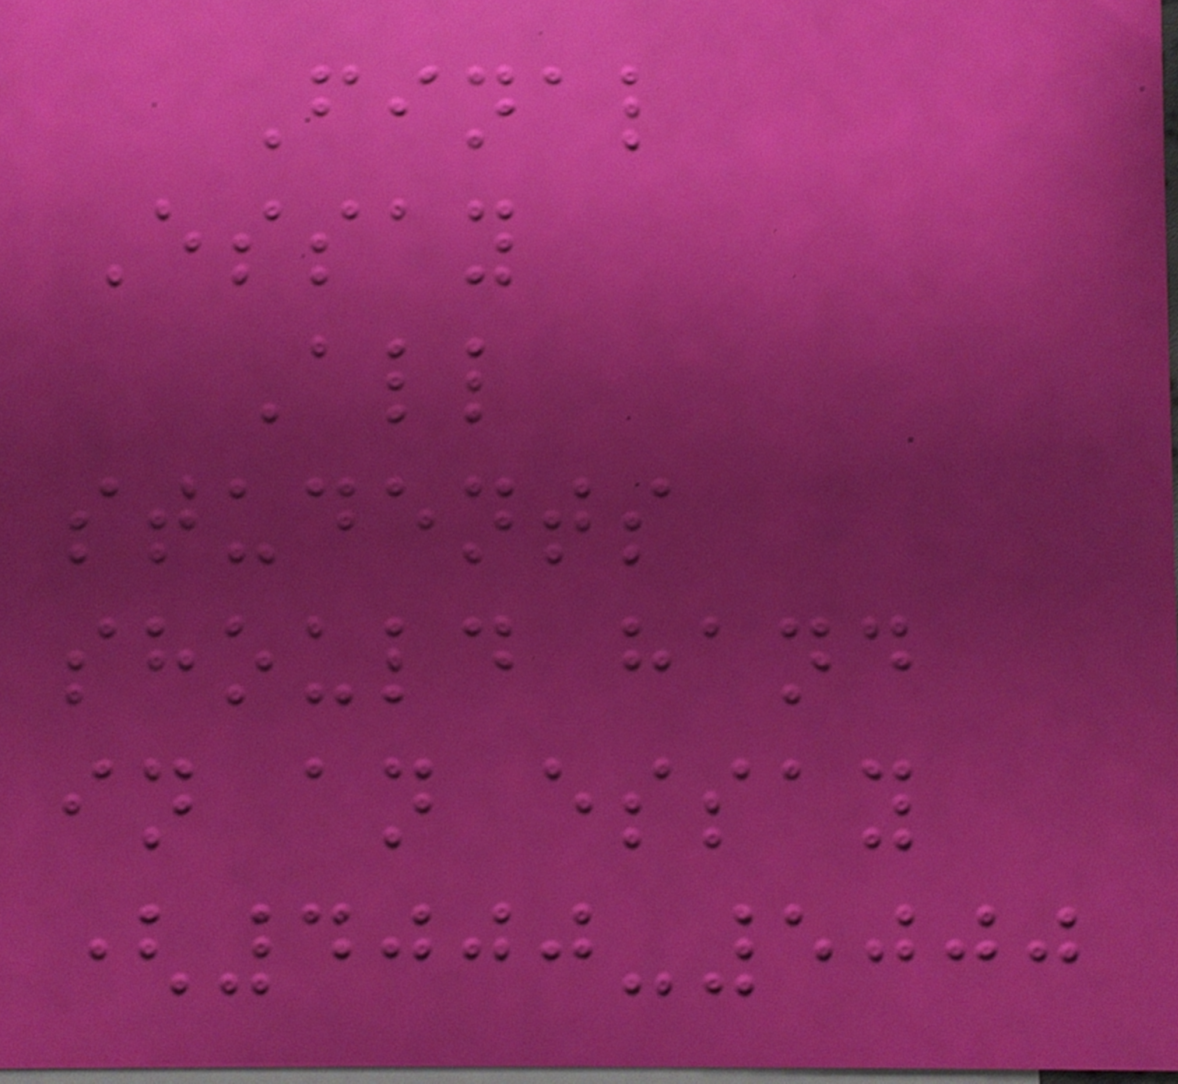Final
Essay
All
students
should hand
in an essay
(4000-5000
